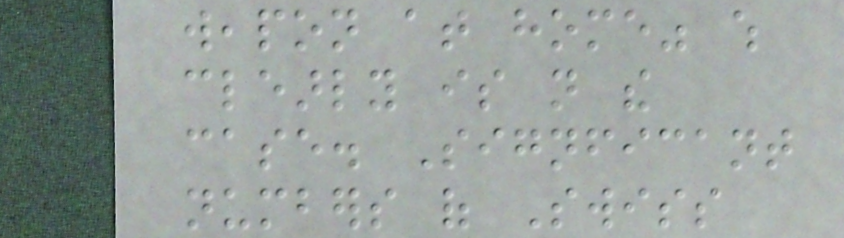weapon at home" which
clearly is not the
case. Signficant
numbers of Swiss
